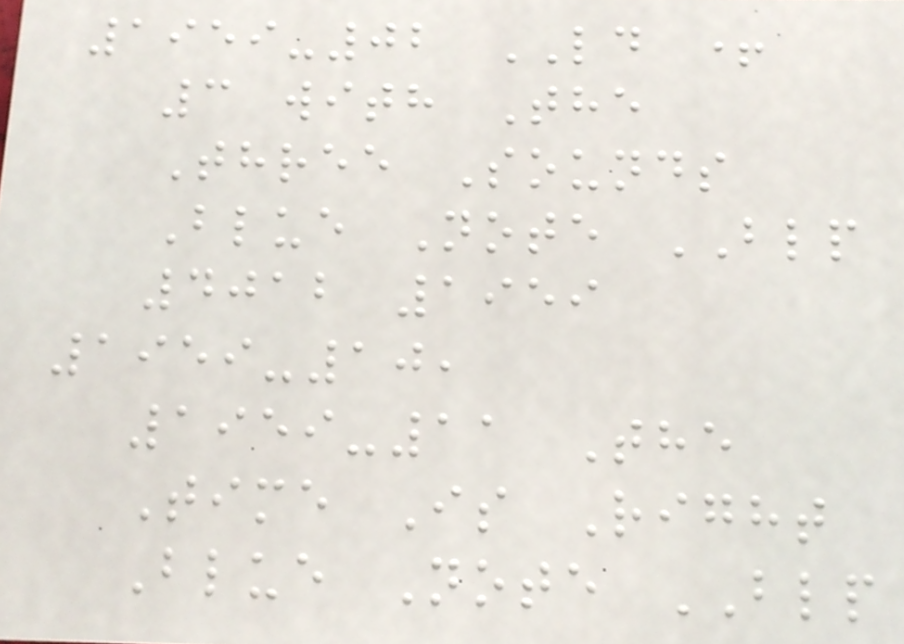1959-02 LD +
3 with The
Three Sounds
Blue Note BLP
4012 1959
1959-10,
1959-11 The
Time Is Right
Blue Note BLP
